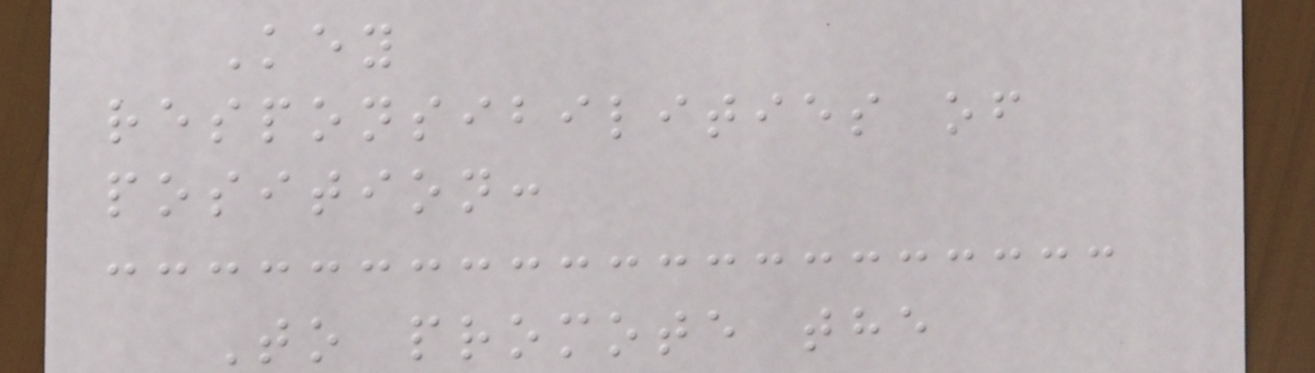Key
responsibilities of
position:
To promote the
